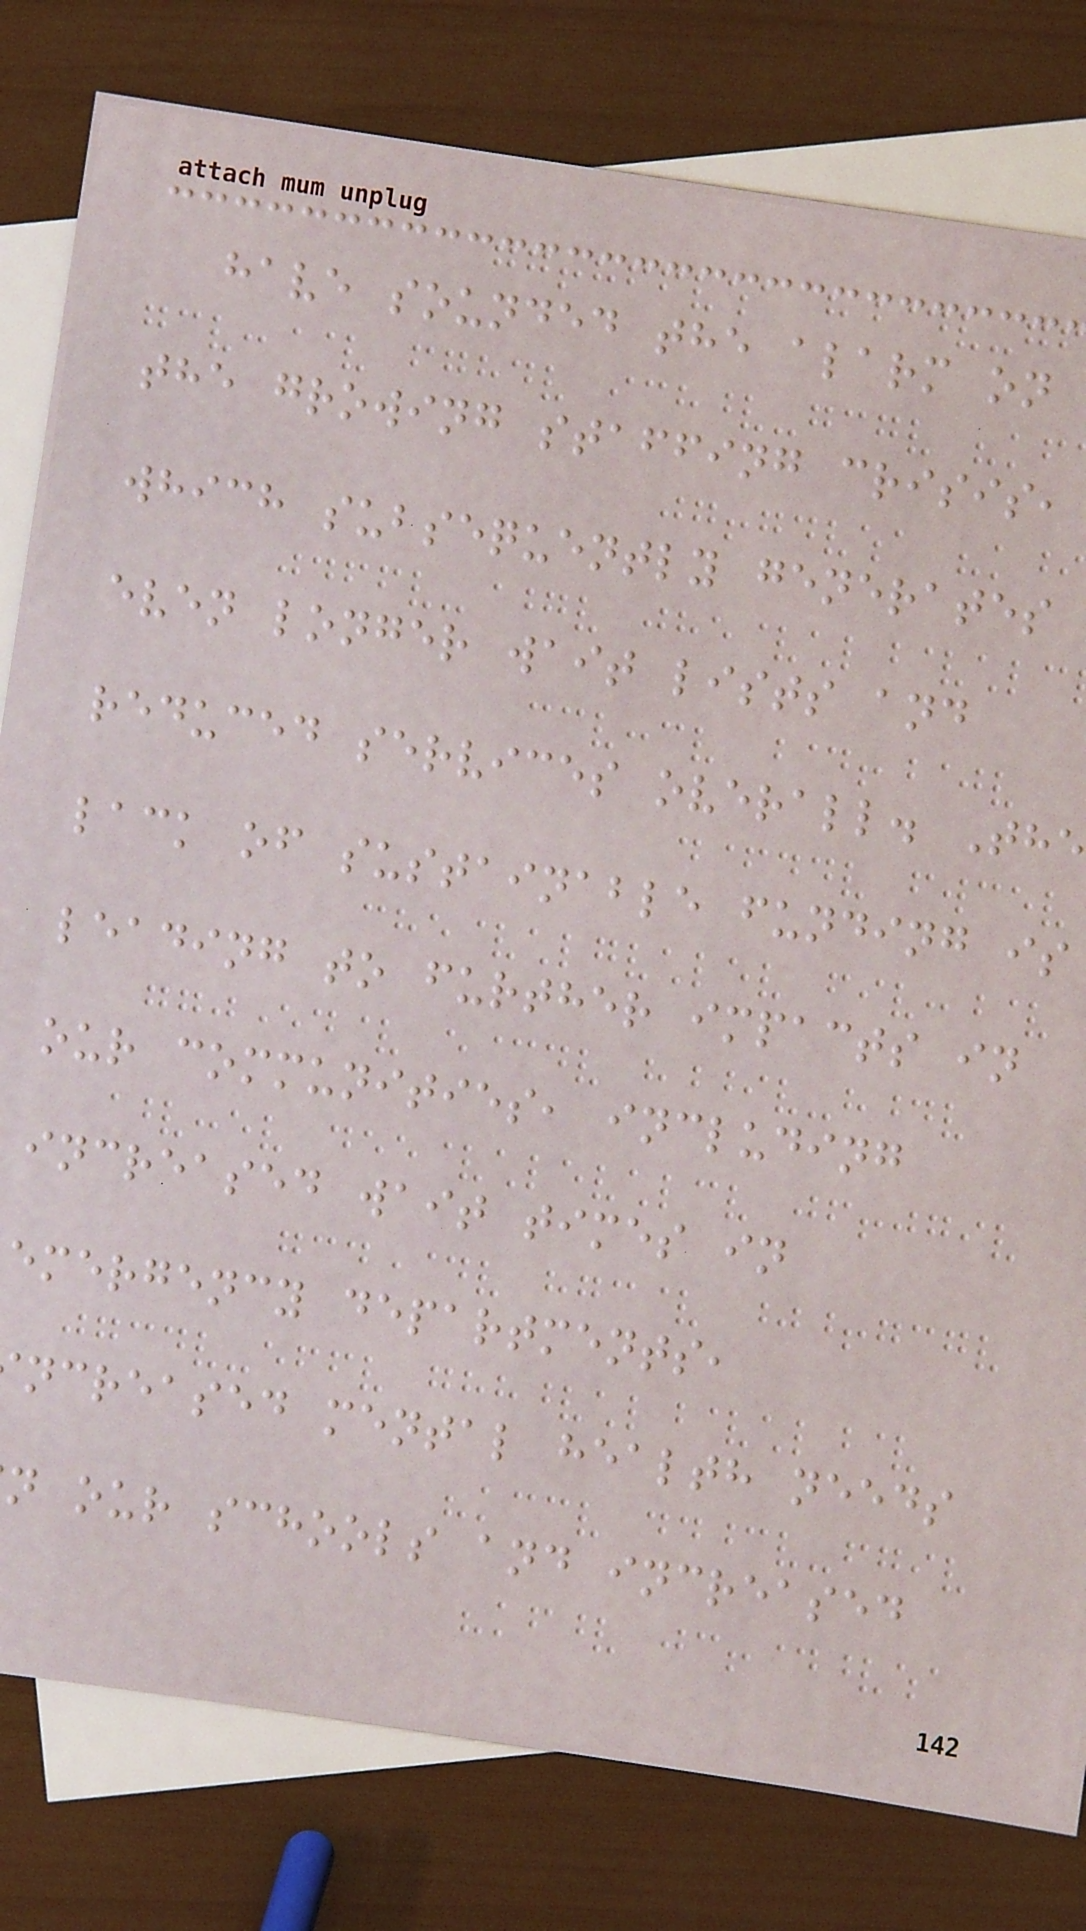have sounded the alarm on
the growing staffing crisis,
which subsequently generates
even longer wait lists and
reduced services overall. The
lack of sustainable funding is
leading to further impacts in
our communities, including
increased wait times in
emergency departments,
ncreased mental health needs
n our schools and increased
